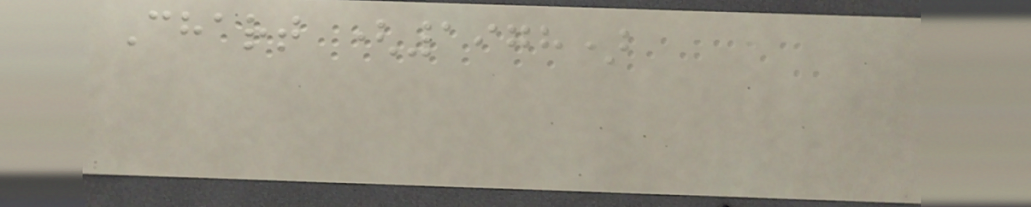Chart (1978)
